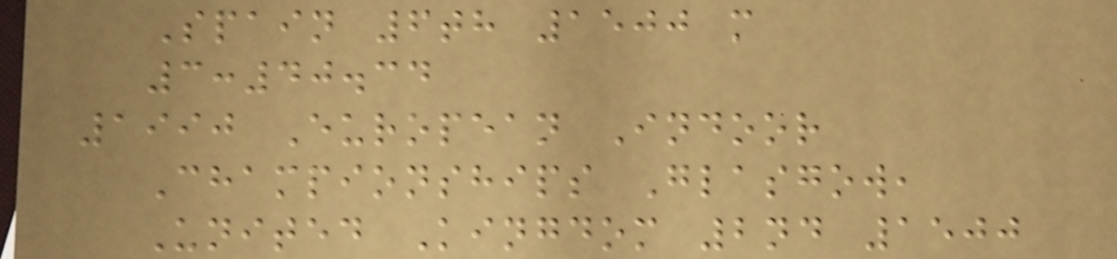Spain 6th 1500 m
3:40.34
1990 European Indoor
Championships Glasgow,
United Kingdom 2nd 1500
